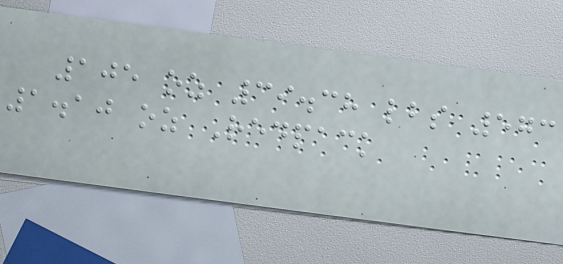105 oz 39.38 lbs 573
1.10 oz Redpack
